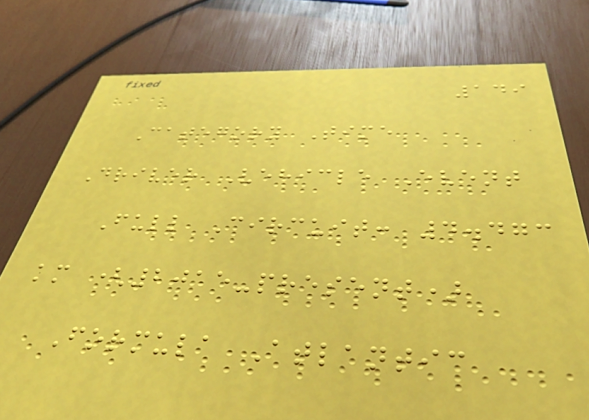149
Category Time
Driver Vehicle Event
Full Circuit: 4.473
km (2015-present)
Formula Atlantic
